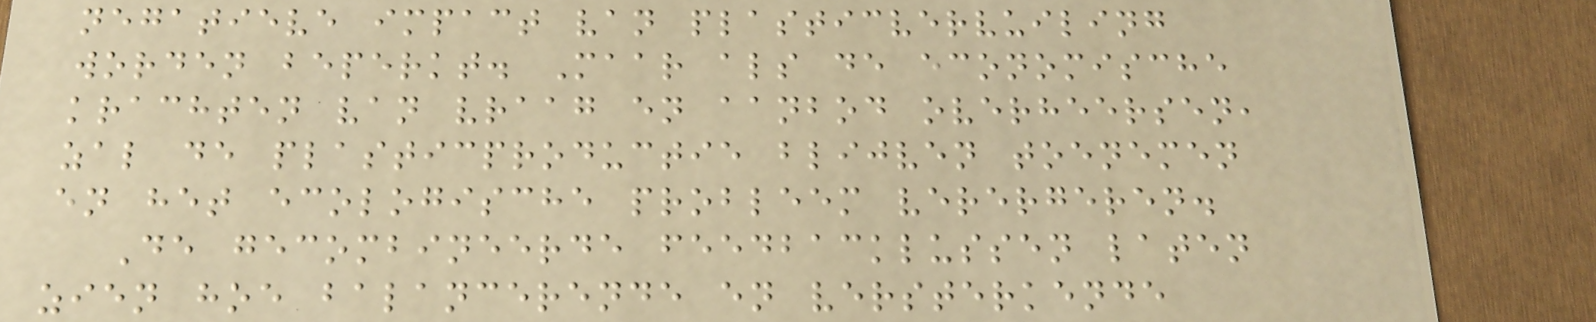negatieve impact van plasticvervuiling
worden beperkt. Maar als de economische
krachten van vraag en aanbod overheersen,
zal de plasticproductie blijven toenemen
en het ecologische probleem verergeren.
De gecombineerde feedbacklussen laten
zien hoe balancerende en versterkende
